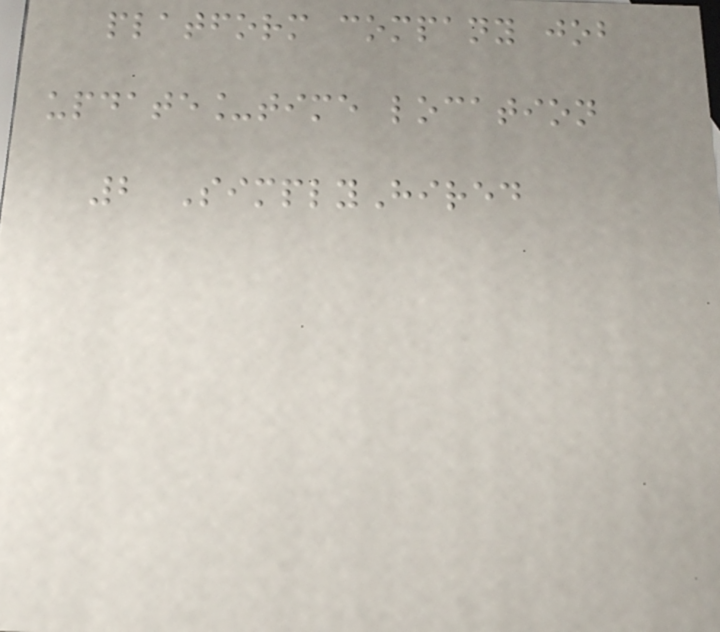platform company job
update_time location
2 SimplyHired
